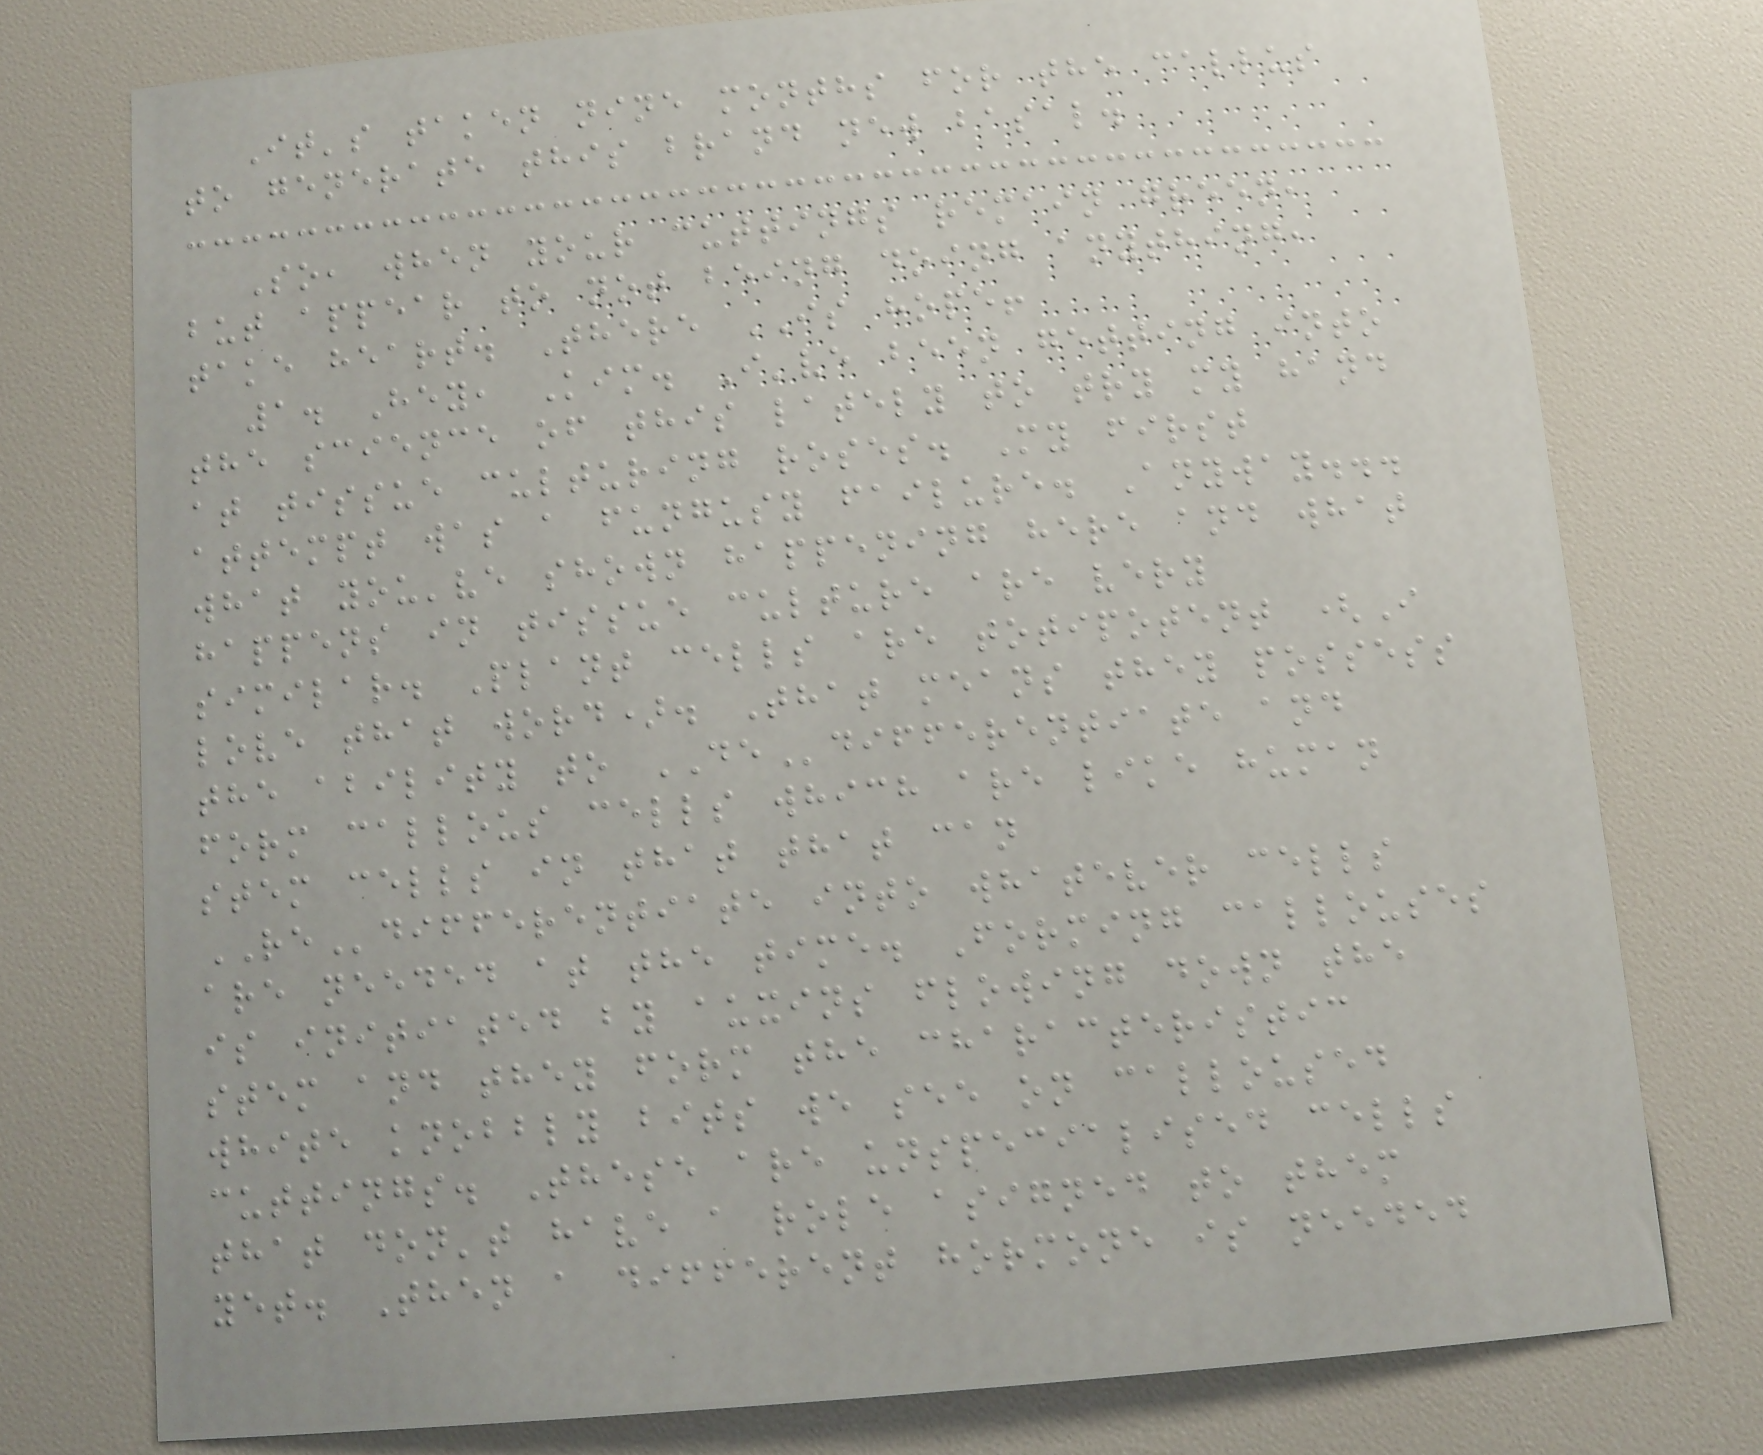It's taken nine months for the callus
to generate this brand new basal.
So, when your cuttings remain green,
but appear to not being doing anything,
take heart. There IS hope!
1. Hey, Kim. I've been getting into
the science of this lately to try my hand
at tissue culturing roses. My first
attempt was a fungusy failure. Anyway...
what you've shown happening here and what
happens in tissue culture are very
similar. Plant cells are totipotent (I
love that word). That means they possess
the ability to DEdifferentiate and
form callous cells which are like human
stem cells in that that can
REdifferentiate into whatever cells
are needed at the time. Forming callouses
is initiated by auxins flowing down the
stem and they form the characteristic
white knobbly bits we see on calloused
cuttings. These are unspecialised cells
that don't have a role asigned to them
yet. Then a different hormone is needed
